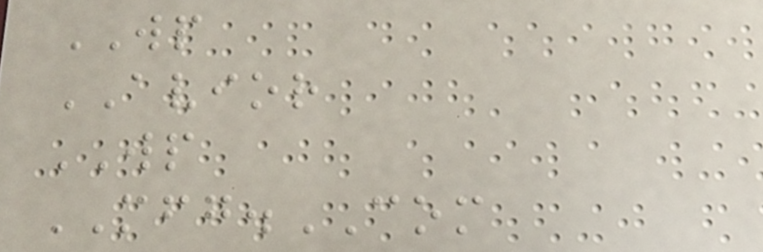WP
AVIOR
WP
MFG.COM
